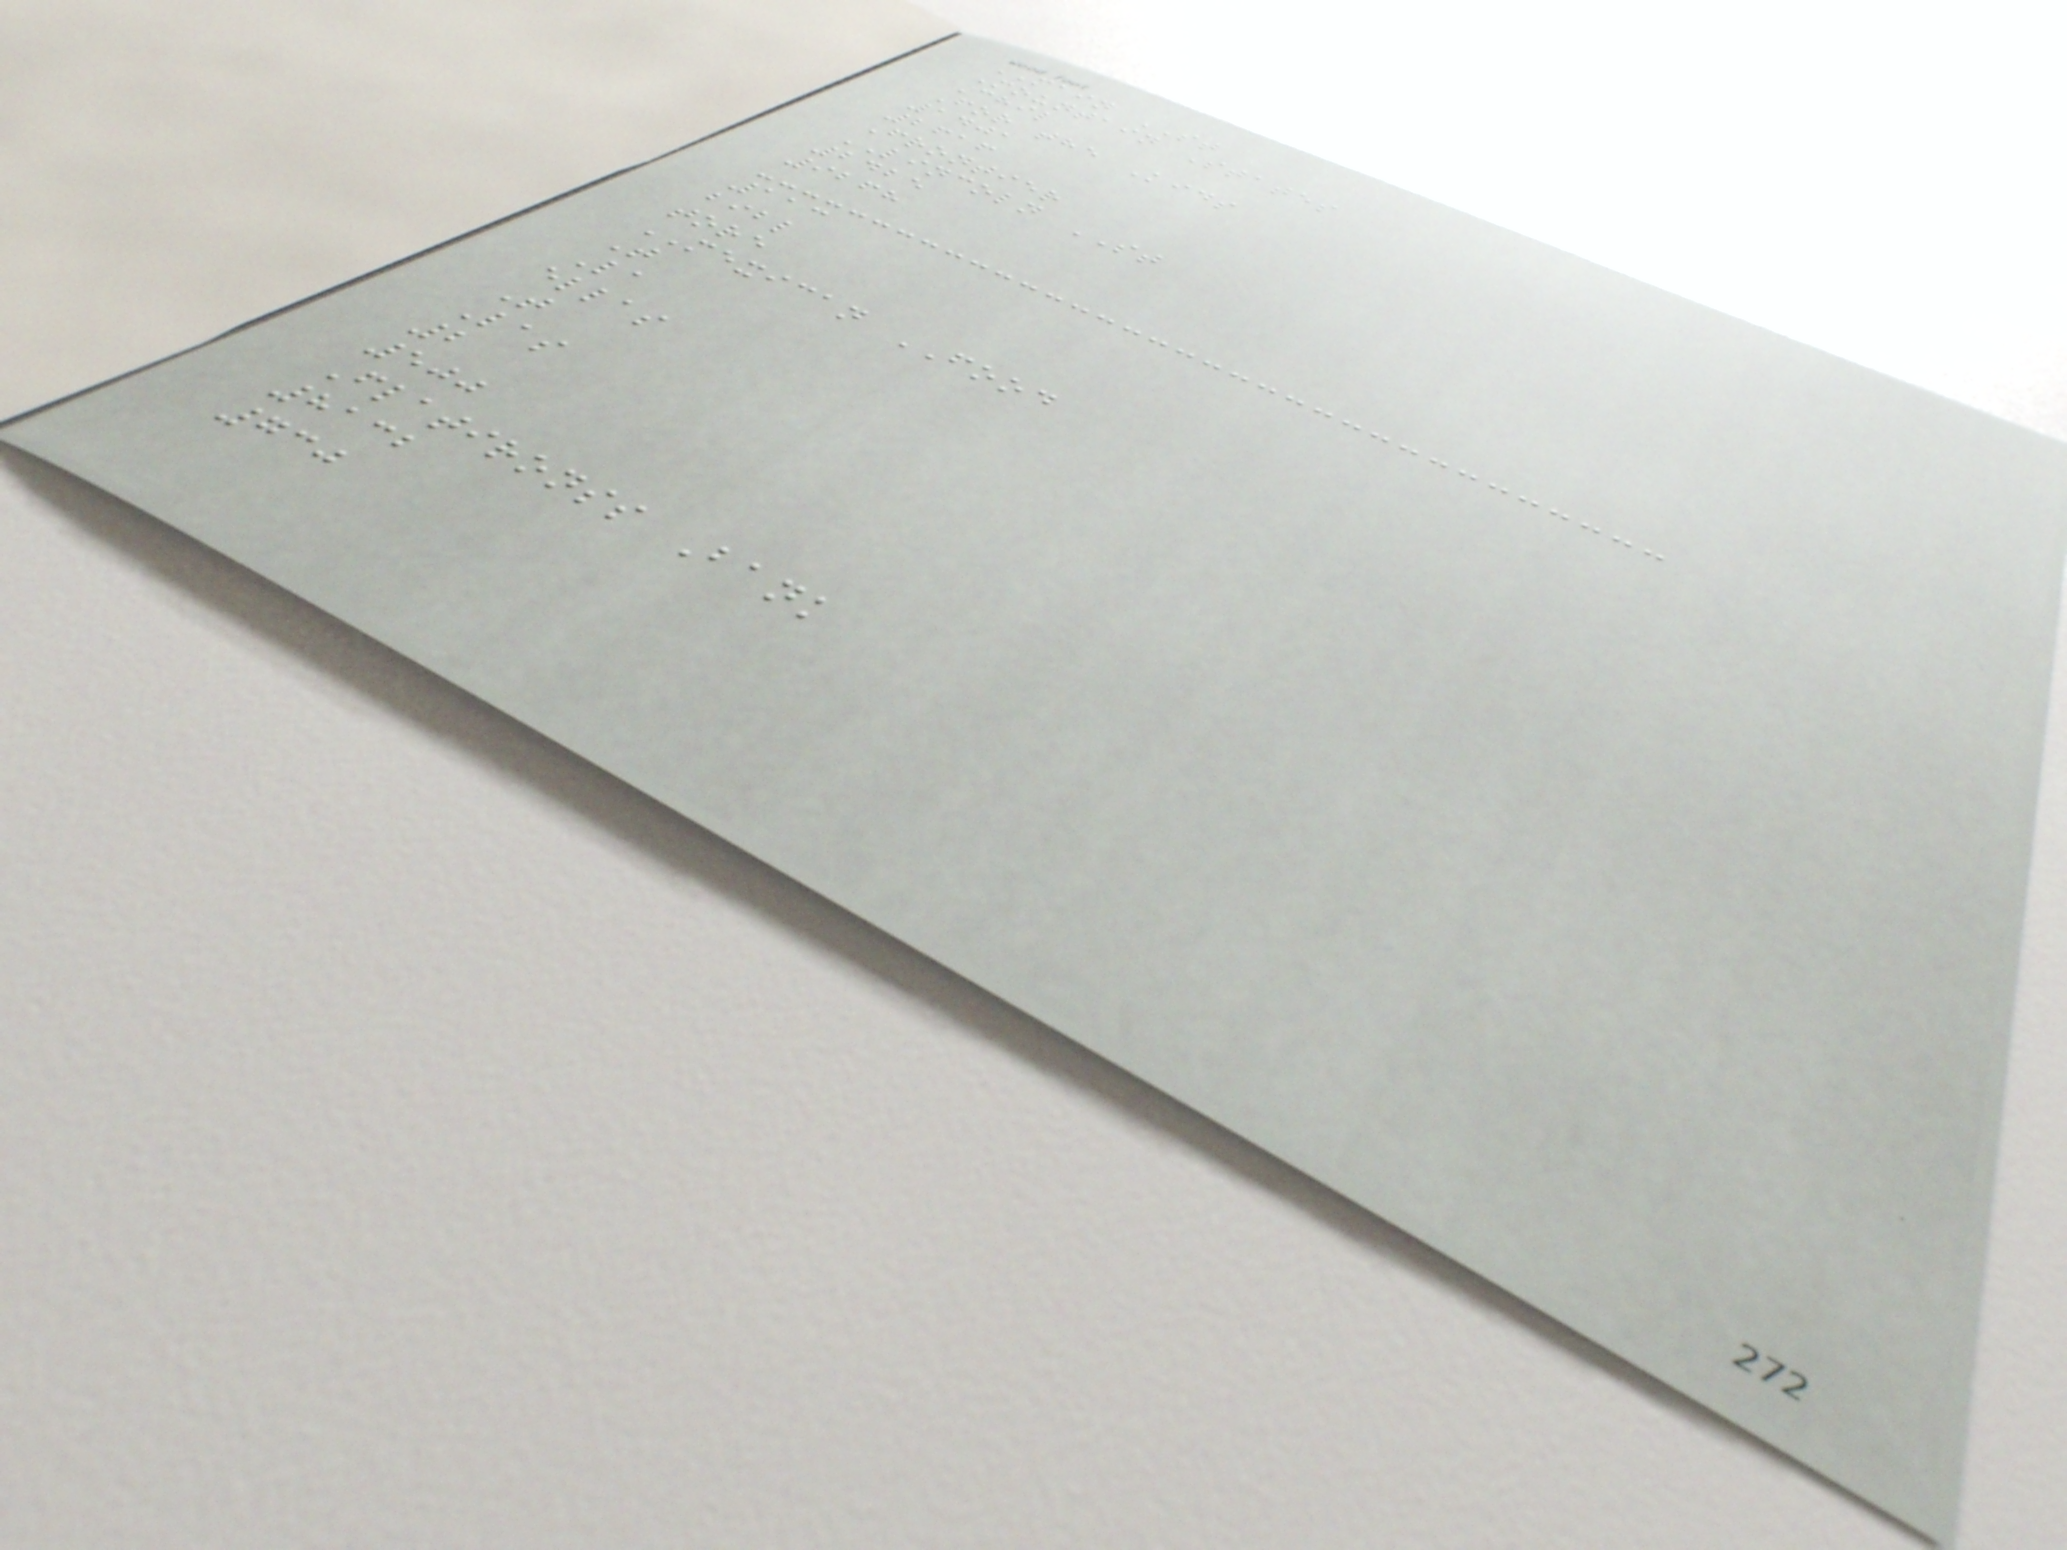MAIN ST
Mountain States
Chil
For the Kids
1401
2616
Frontier
LINCOLN ST
2425
9268
113
bibl
tore
MEXICAN FOOD
T
La
ellas
T
Las
2
500
Flatironss Bank
8132
730
